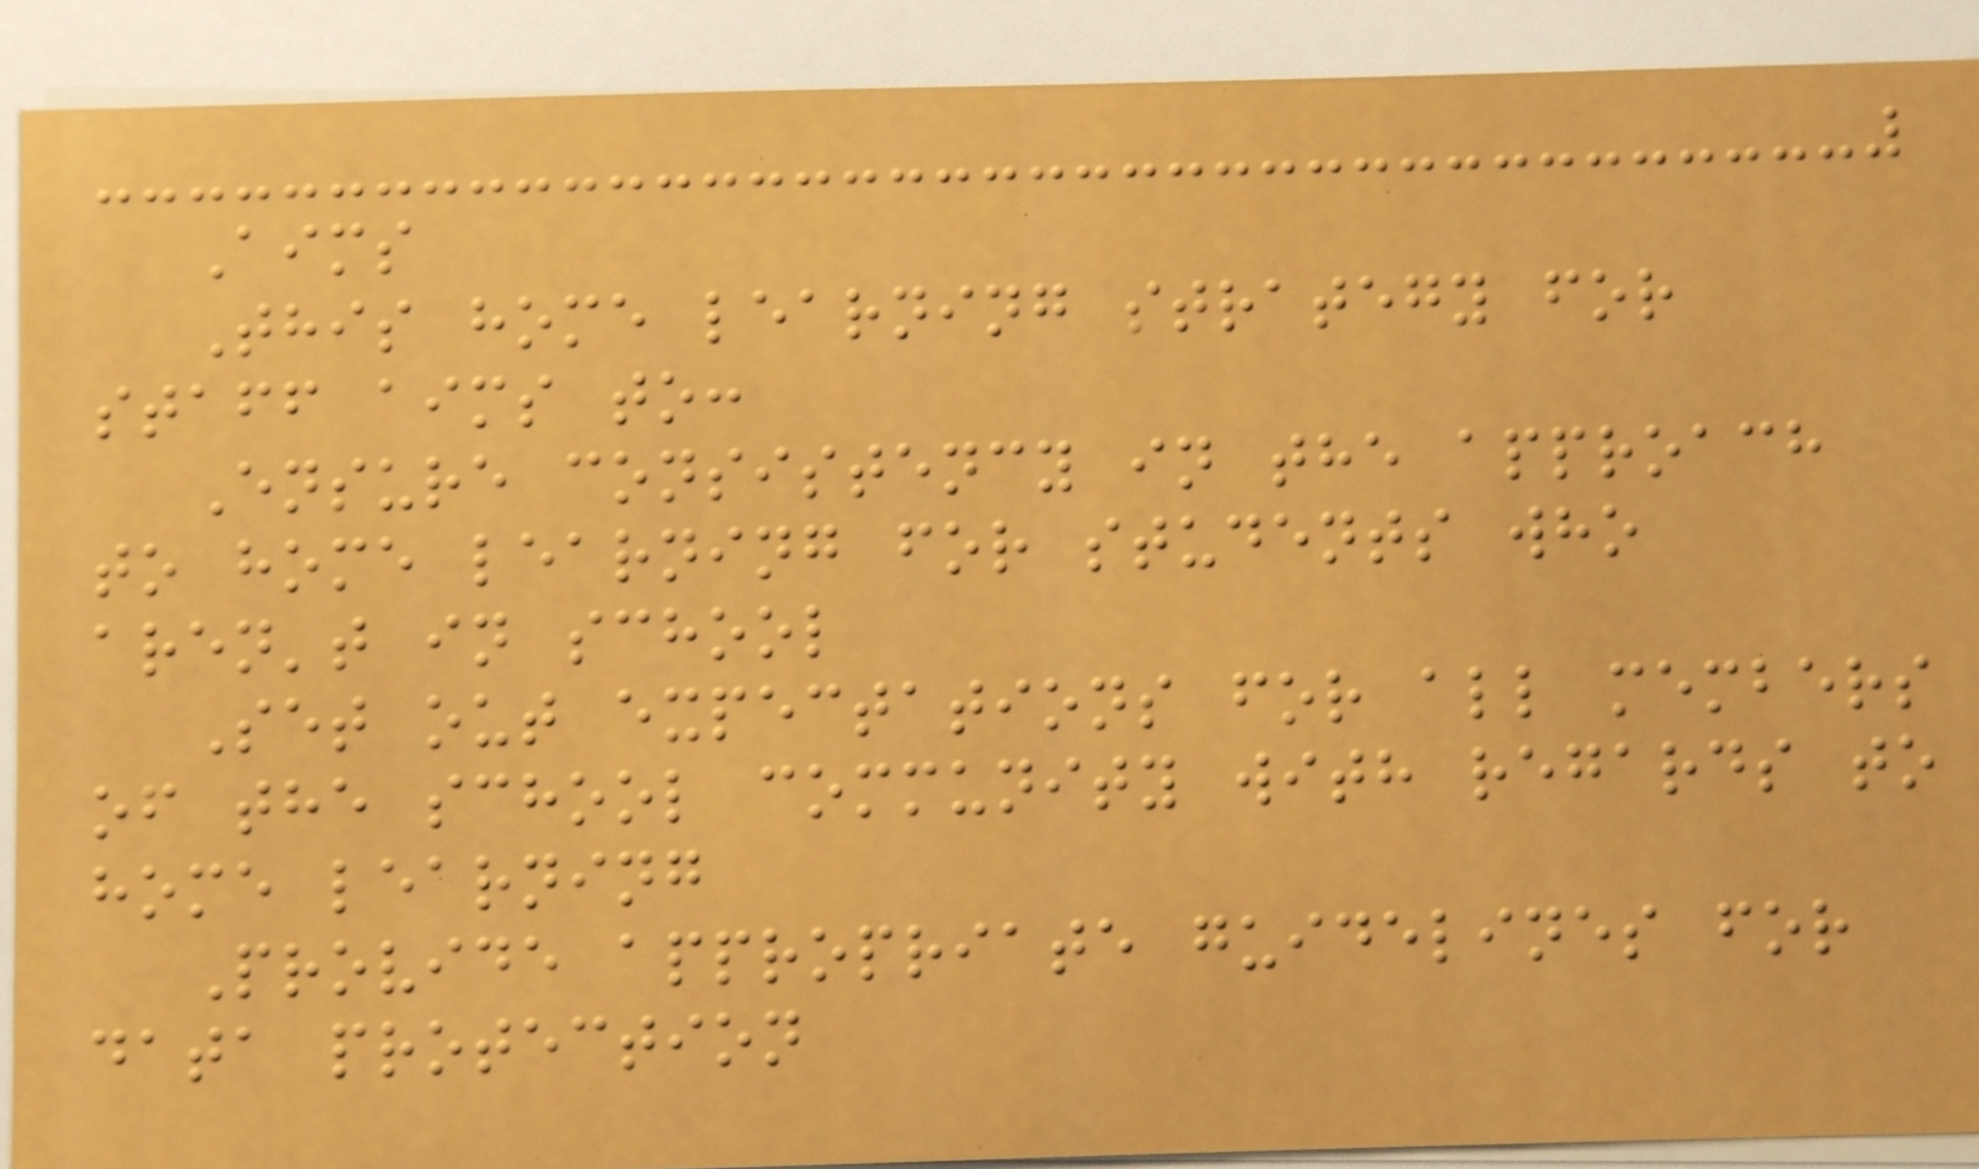Aims
This home learning strategy for
staff aims to:
Ensure consistency in the approach
to home learning for students who
aren't in school
Set out expectations for all members
of the school community with regards to
home learning
Provide appropriate guidelines for
data protection
